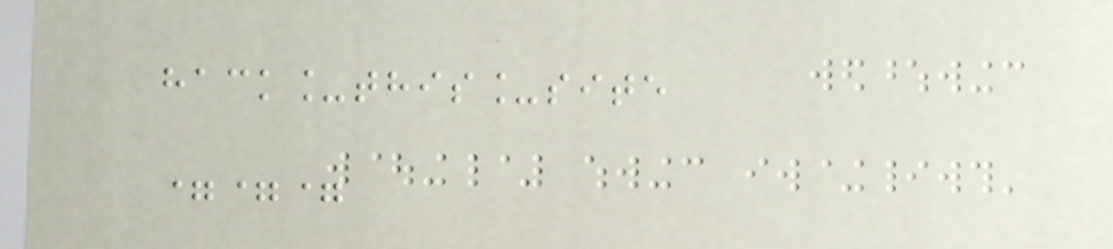hack_this_site
===
